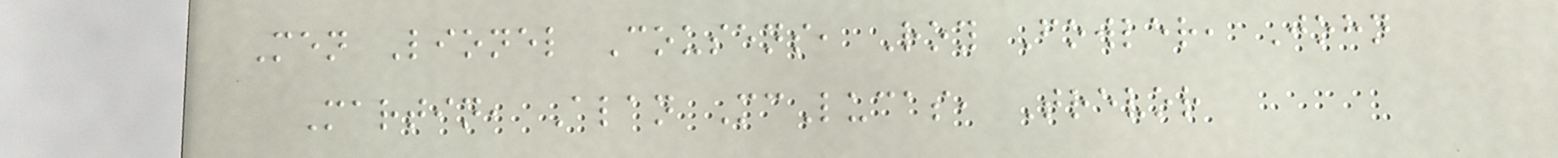Men Lionel Cousens, Roy Fowler, John
Martin, Alan McLucas, Trevor
